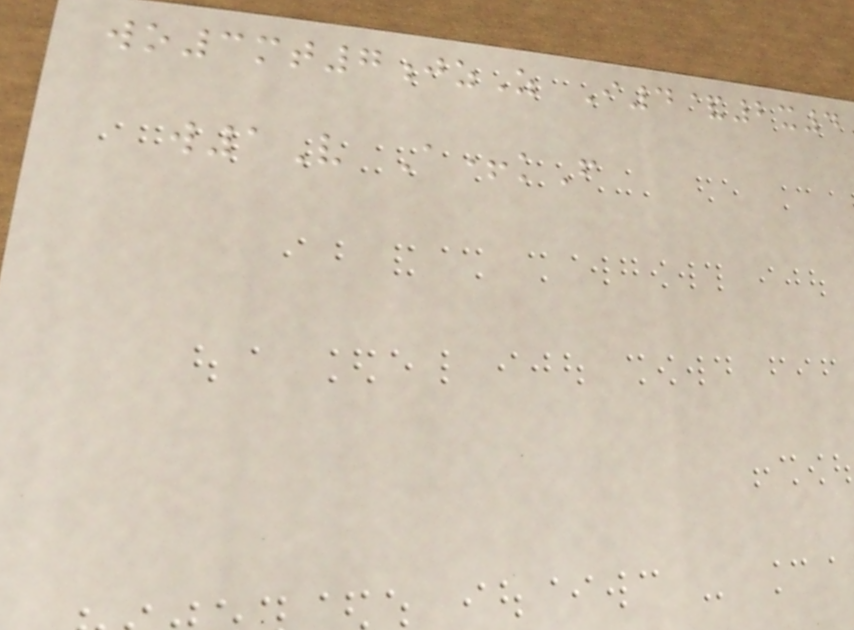wo3mt7jzZ I4&2x4
w1V A+kF
